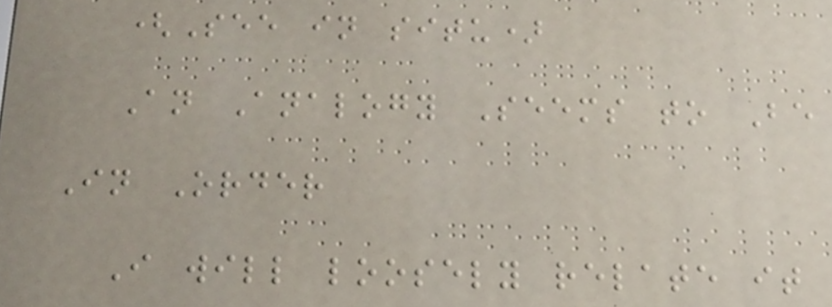(See in situ)
An Analogy Seems to Be
In Order
I will loosely relate it
